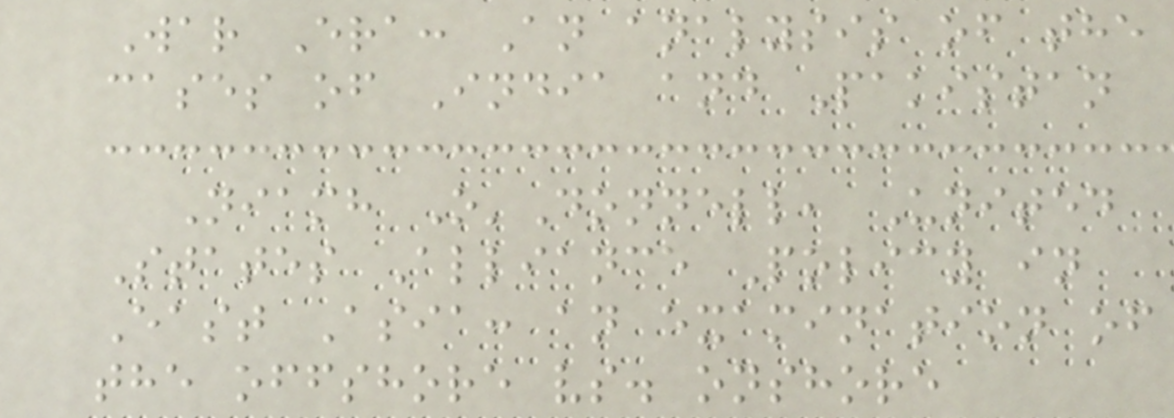War Era: An analysis of the
cases of India and Pakistan
Niamh O'Donnell, United
States Alliance Policy in
East Asia: an examination of
the offshore vs. onshore
